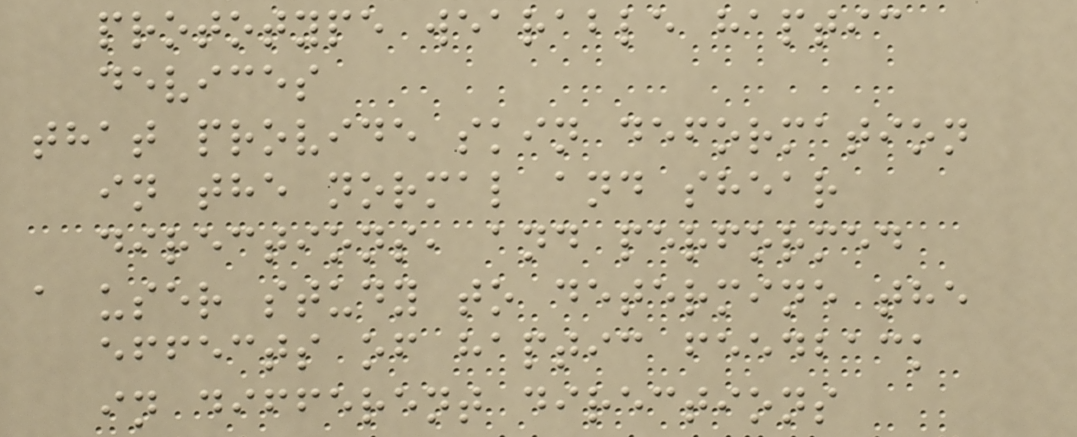prototype wearable haptic
devices
that provide skin deformation
in the normal and shear
directions, and performed
a user study to determine the
effects of haptic feedback
in different directions
